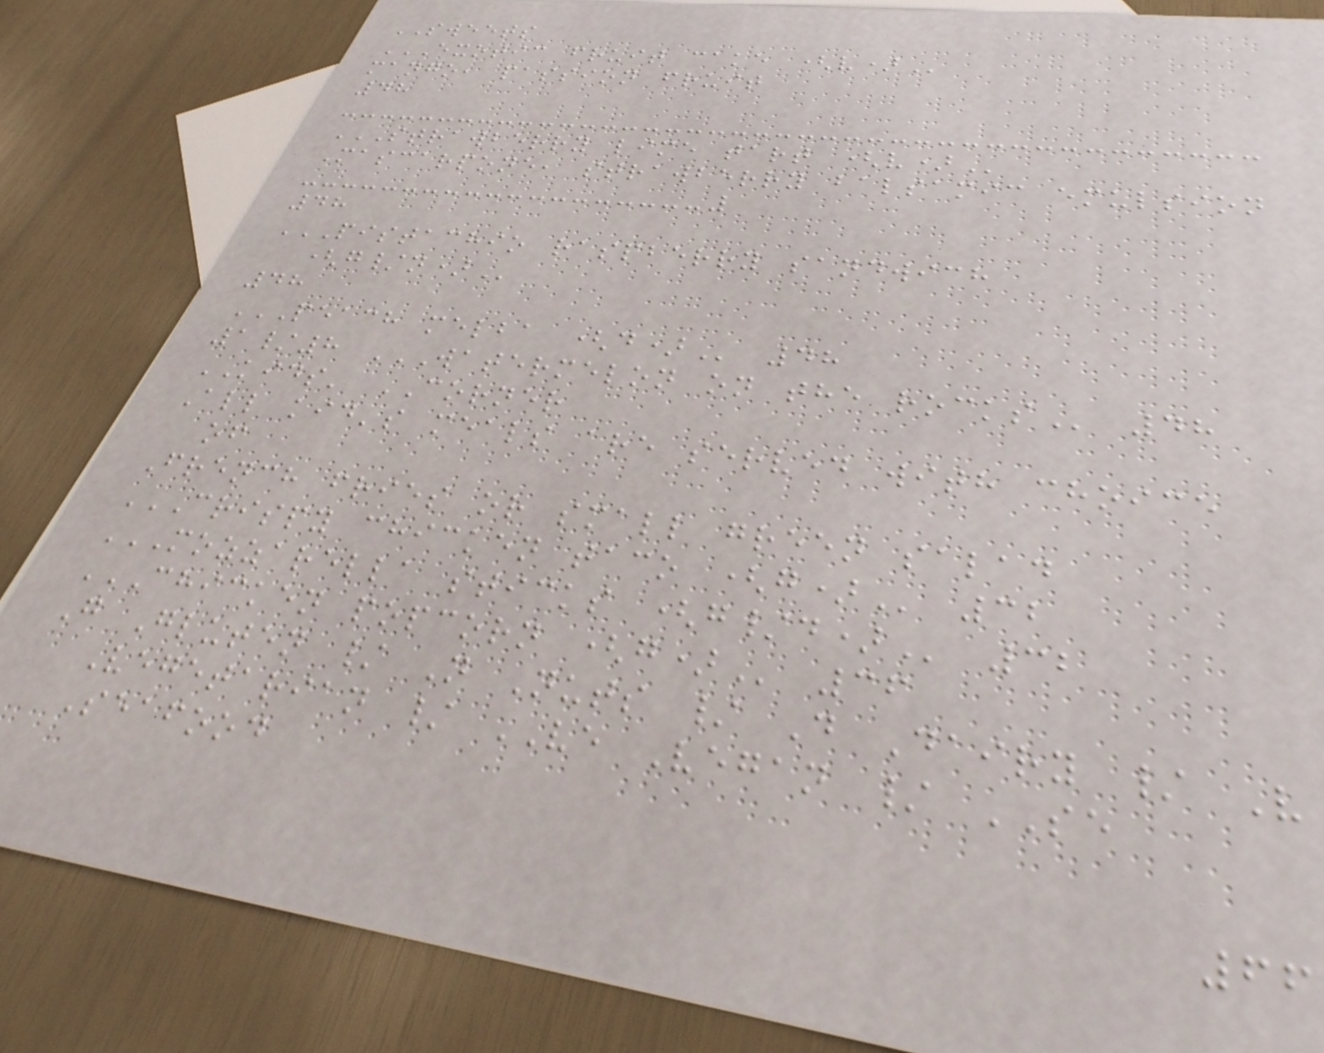SWEETS
EXOTIC FRUIT CAKE (V)
mango, passion fruit
48
STRAWBERRY LIME TART (V)
Mascarpone, strawberry balsamic emulsion
48
PISTACHIO RASPBERRY SANDWICH
(G/N)
48
PEACH MELBA (D) 48
1/8 WATERMELON ON THE ROCKS 48
KIDS' CORNER
All kid's meals are served with choice
of
French fries or small green salad
CRISPY CHICKEN TACO (G) 32
MOZZARELLA STICKS (G/D) 32
CHICKEN POPCORN (G) 36
G Gluten / N Nuts / D Dairy / V
Vegetarian / VE Vegan / SE
Seafood
66
